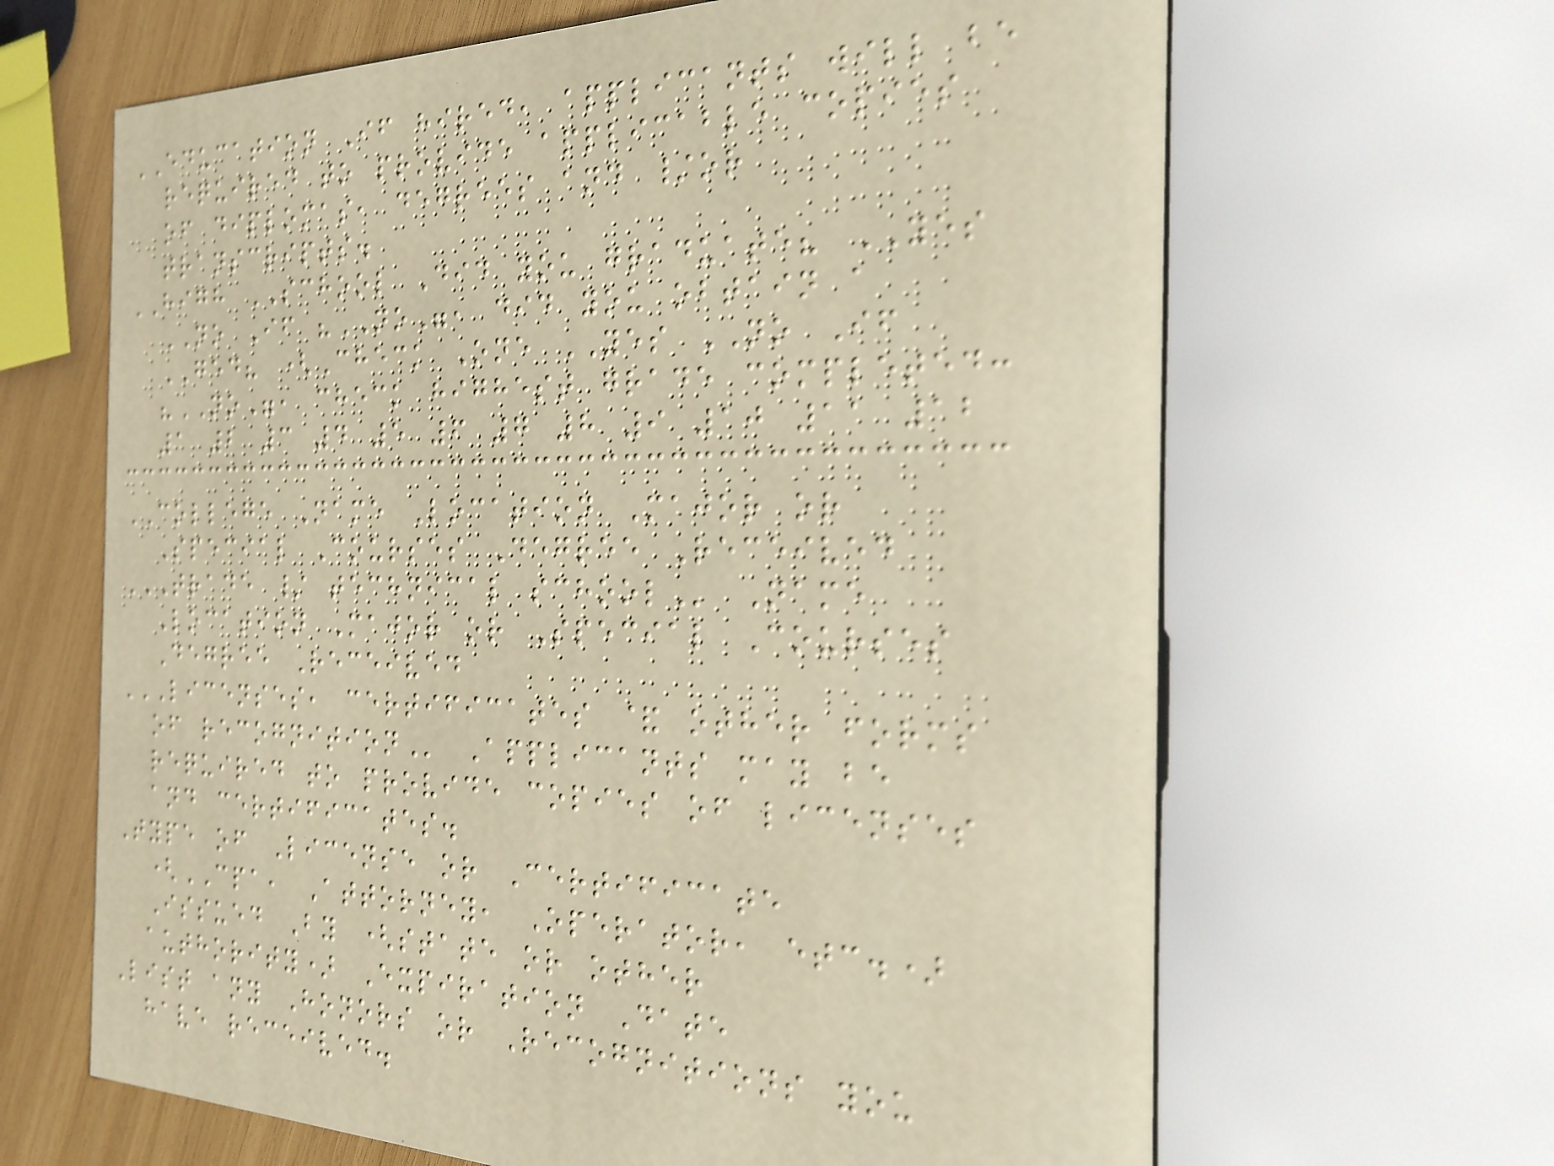EDUCATION If hired, applicants will be
required to provide applicable copies
of diplomas, degrees and /or
transcripts.
HIGH SCHOOL Did you graduate? YES
NO If "NO", did you obtain a
GED? (Check One YES NO If
"NO", check highest grade completed:
1 2 3 4 5 6 7 8 9 10 11 12
COLLEGE Name Location Major or
Special Courses Degree Received
TRADE / TECHNICAL SCHOOL Name
Location Major or Special Courses
Degree Received
LICENSES, CERTIFICATES & OTHER FORMS
OF RECOGNITION Applicants may be
required to provide copies of licenses
and certificates.
Type of License or Certificate
(CPA, Attorney, Operator, etc.)
Issued By (state or other
authority) Expiration Date
List any Honors or Recognitions you
have received.
